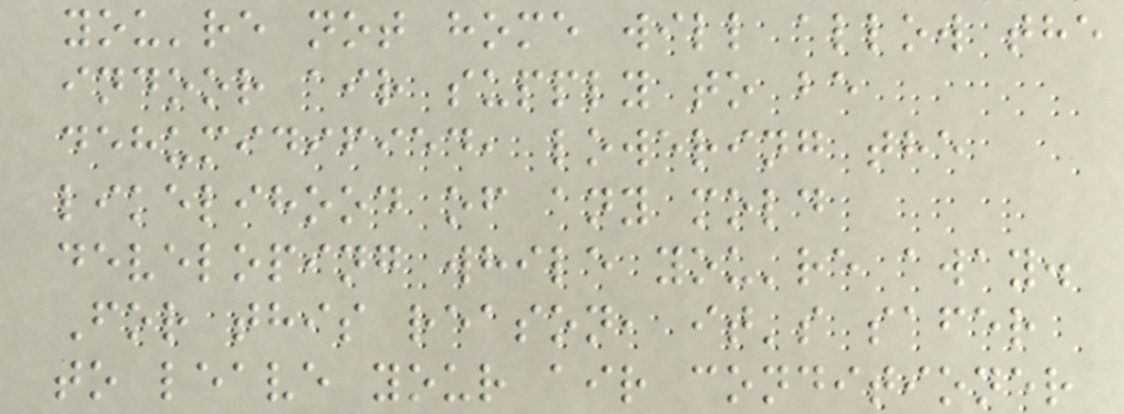you're not home will allow the
indoor air supply to be
dehumidified, lowering the
likelihood of any mold
developing while you're away.
For this reason, it's safer
to leave your air conditioner
